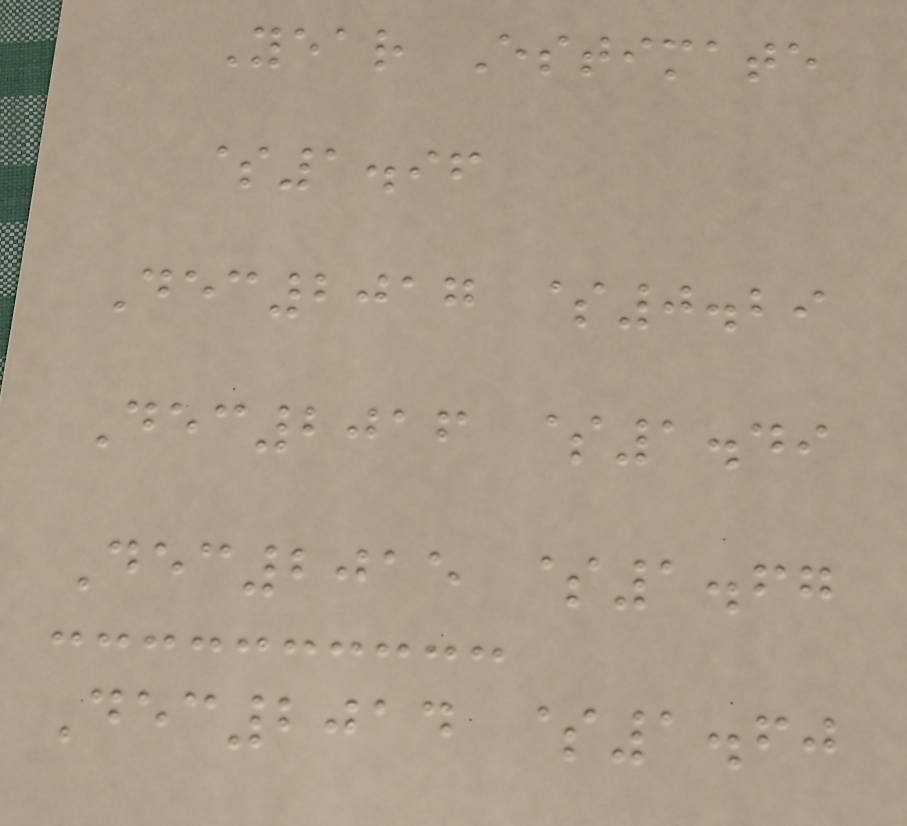Year Estimate
$1.96
Dec2017 $0.29
Dec2016 $1.49
Dec2015 $1.67
Dec2014 $1.60
